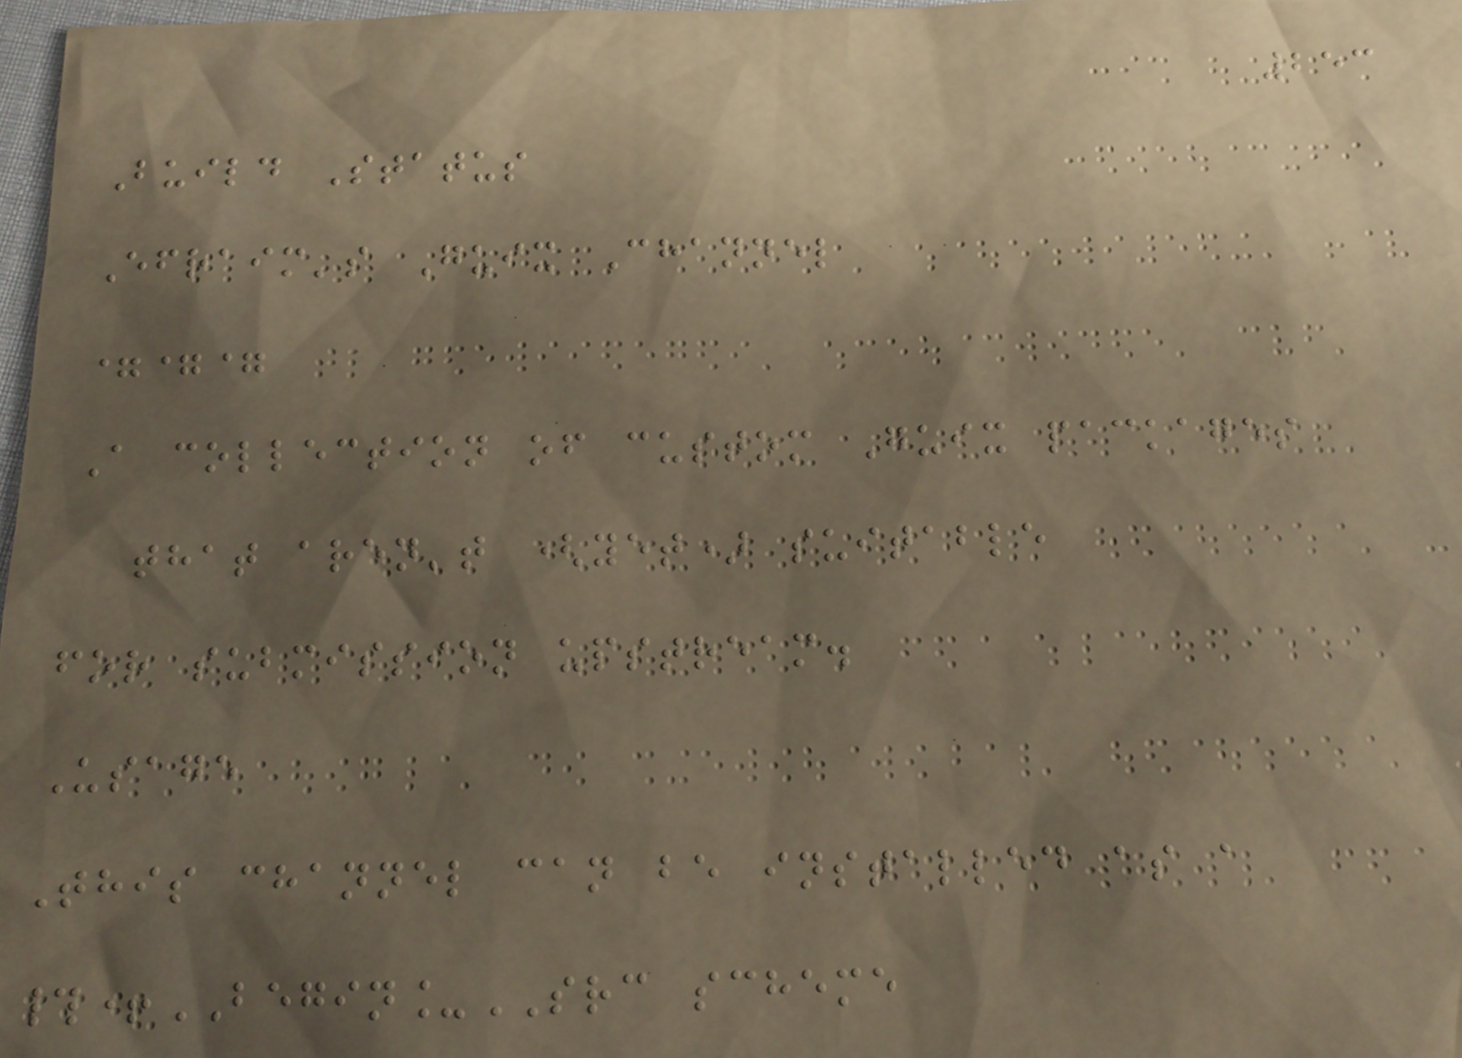253
Build Status
Efraim's Guix Channel
===
A collection of custom Guix packages
that aren't (yet) suitable
for submission upstream.
Usage
This channel can be installed as a
#+BEGIN_SRC scheme
